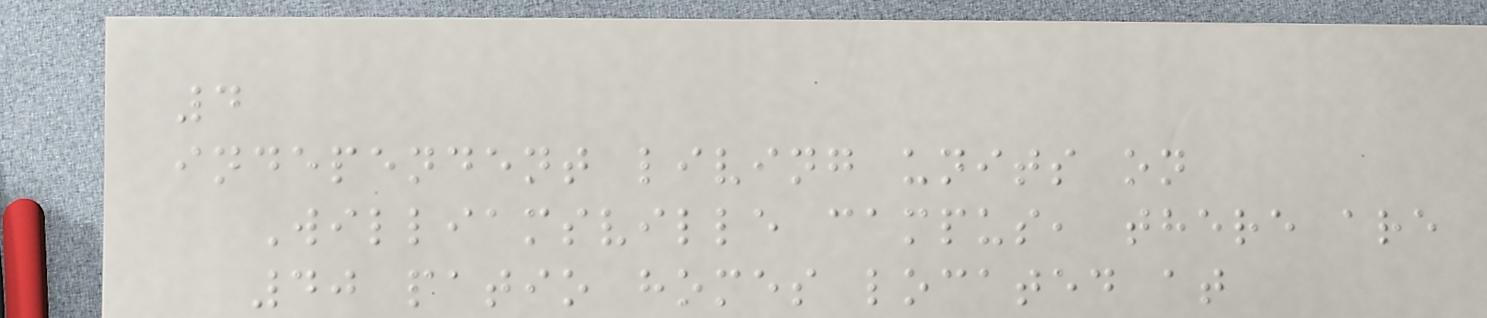4
independent living units on
Williamsville campus, there are
40 patio homes located at
